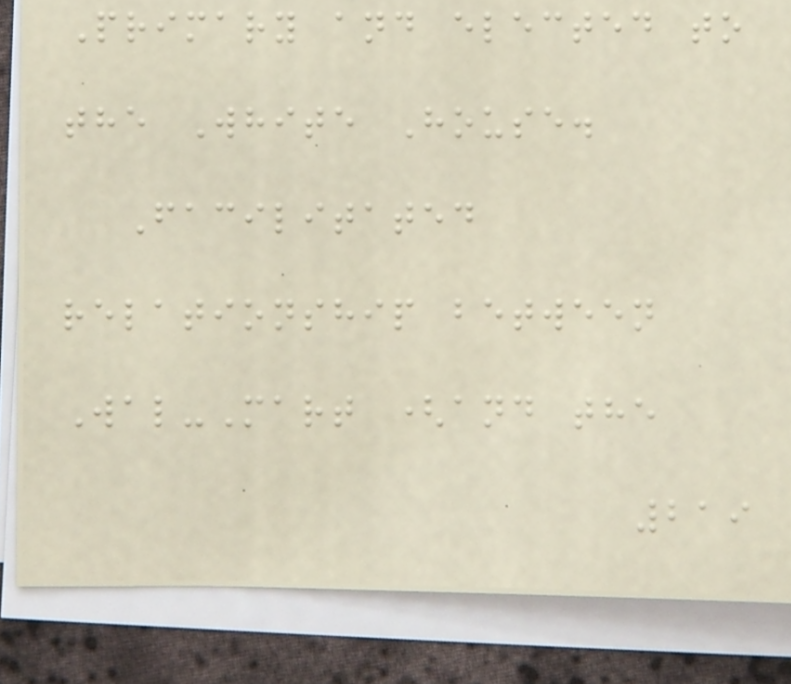Primary and elected to
the White House.
Facilitated
relationship between
Wal-Mart (and the
219
